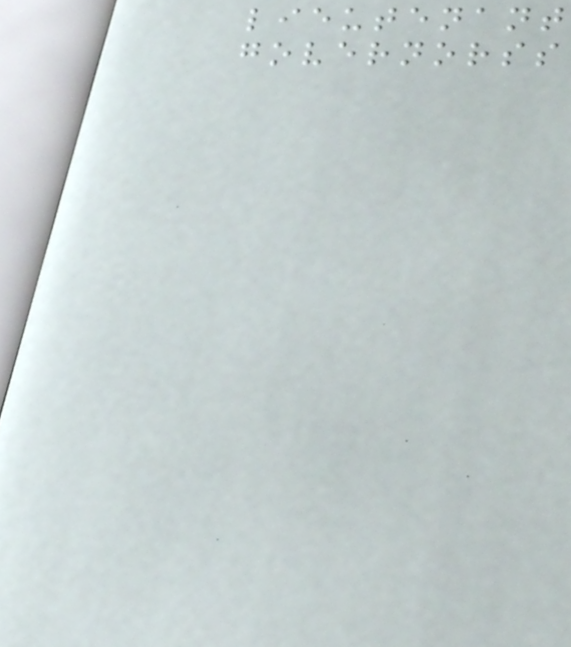lieutenant
governorss
